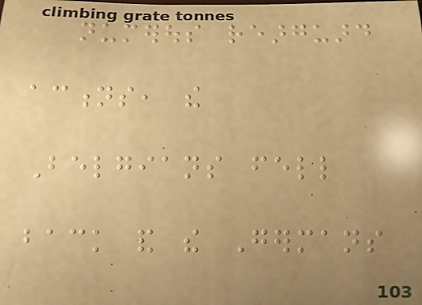numerous rearguard
actions, the
Belgians fell
back and the Germans
